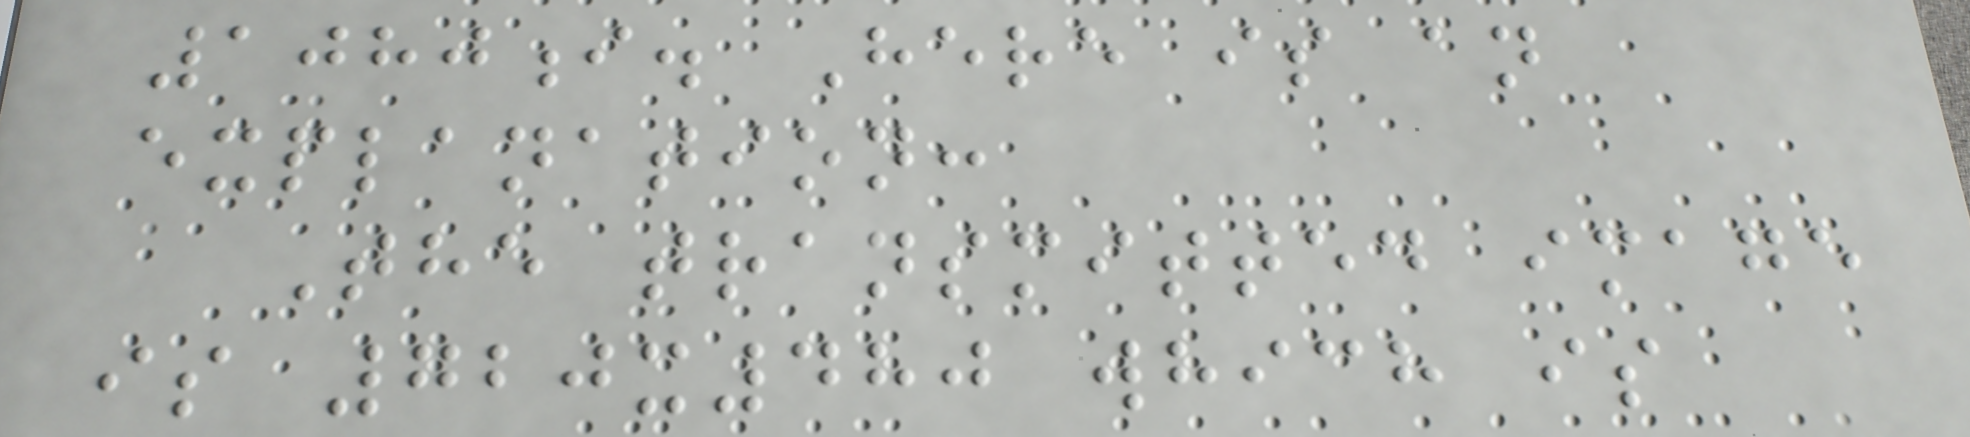1080i. Here is an
explanation:
The transmitted image
is 720x480 which is
